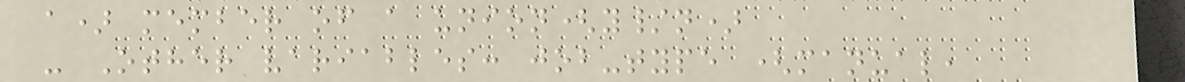a) member of a union(y/n)
- Other variables: job-type (manual,
